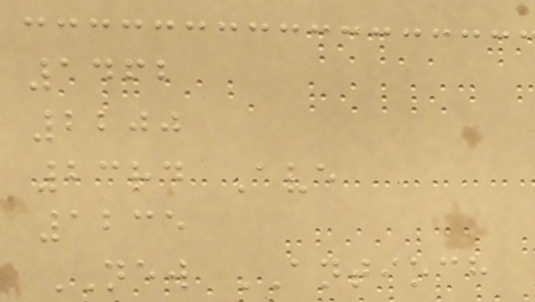1462
2200
23rd Ave
1235
NEW ANTIOCH
